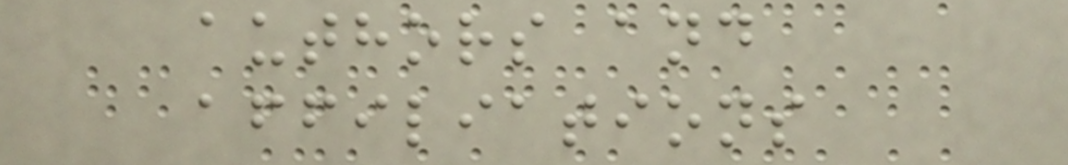authors and
affiliations
